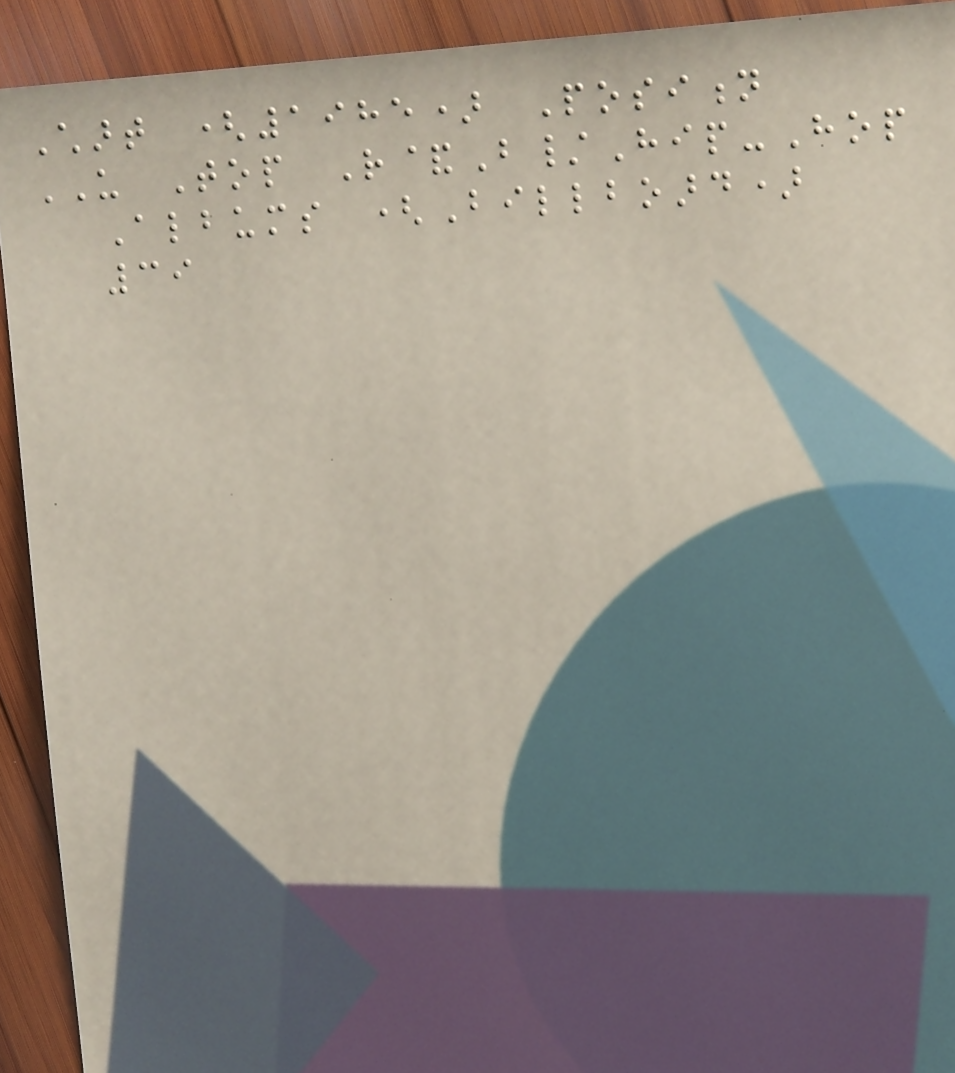Chart (1985) Position
US Top R&B/Hip-Hop
Albums (Billboard)
39
